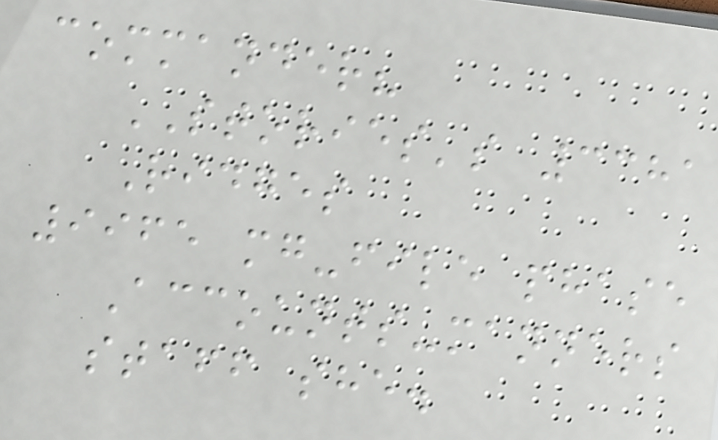commander?
STORIES's 3381
Ridges
9965 mg-file phase
Accounts-manners
staff she.
